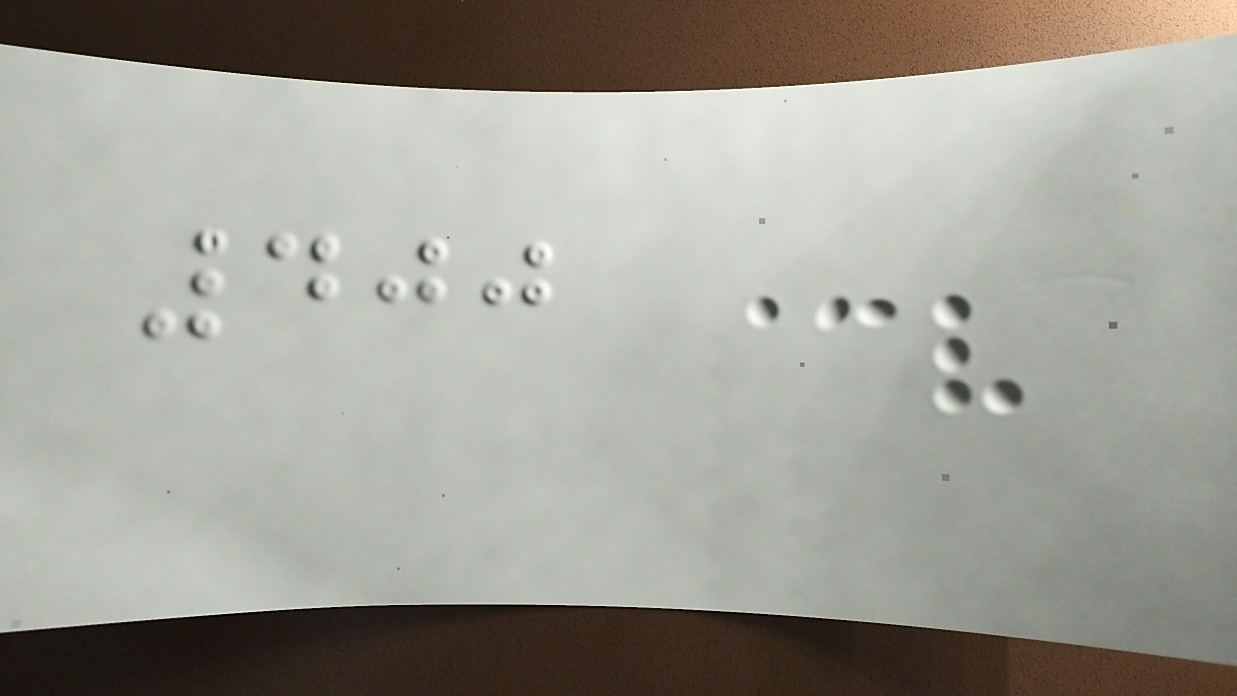400
